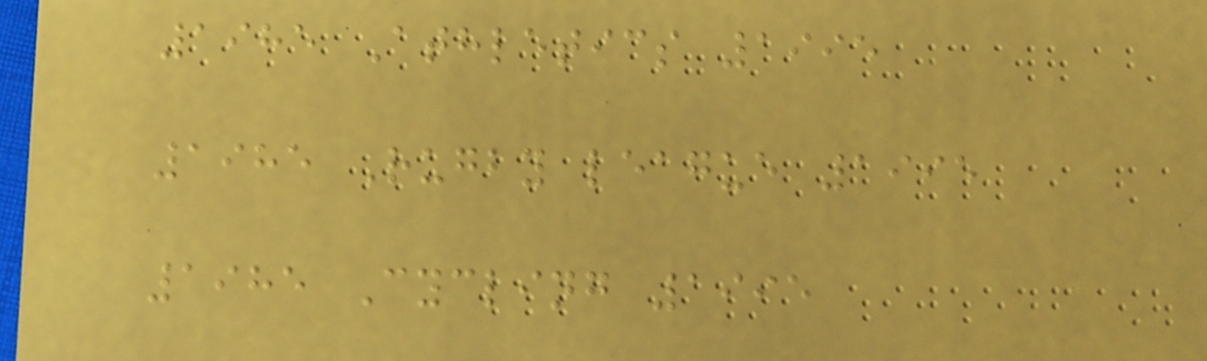1985 Athletics 1995
1985 Rugby league 1995
1985 Cycling 1995
